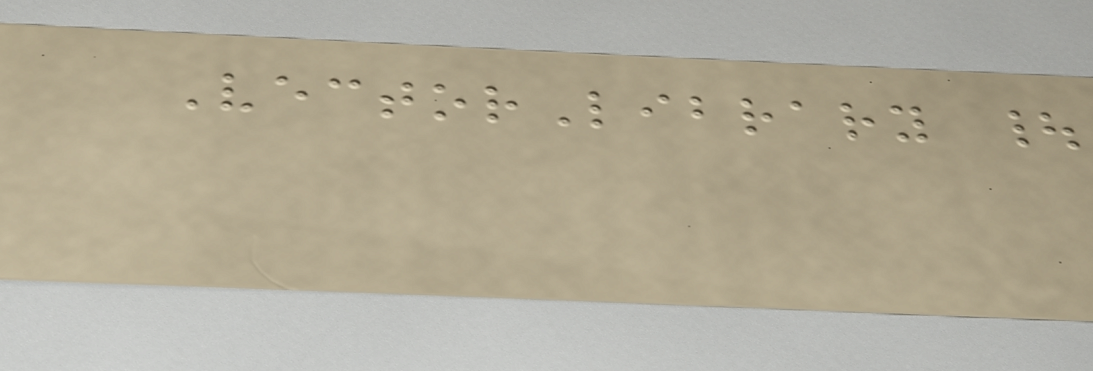VectorLibrary |
